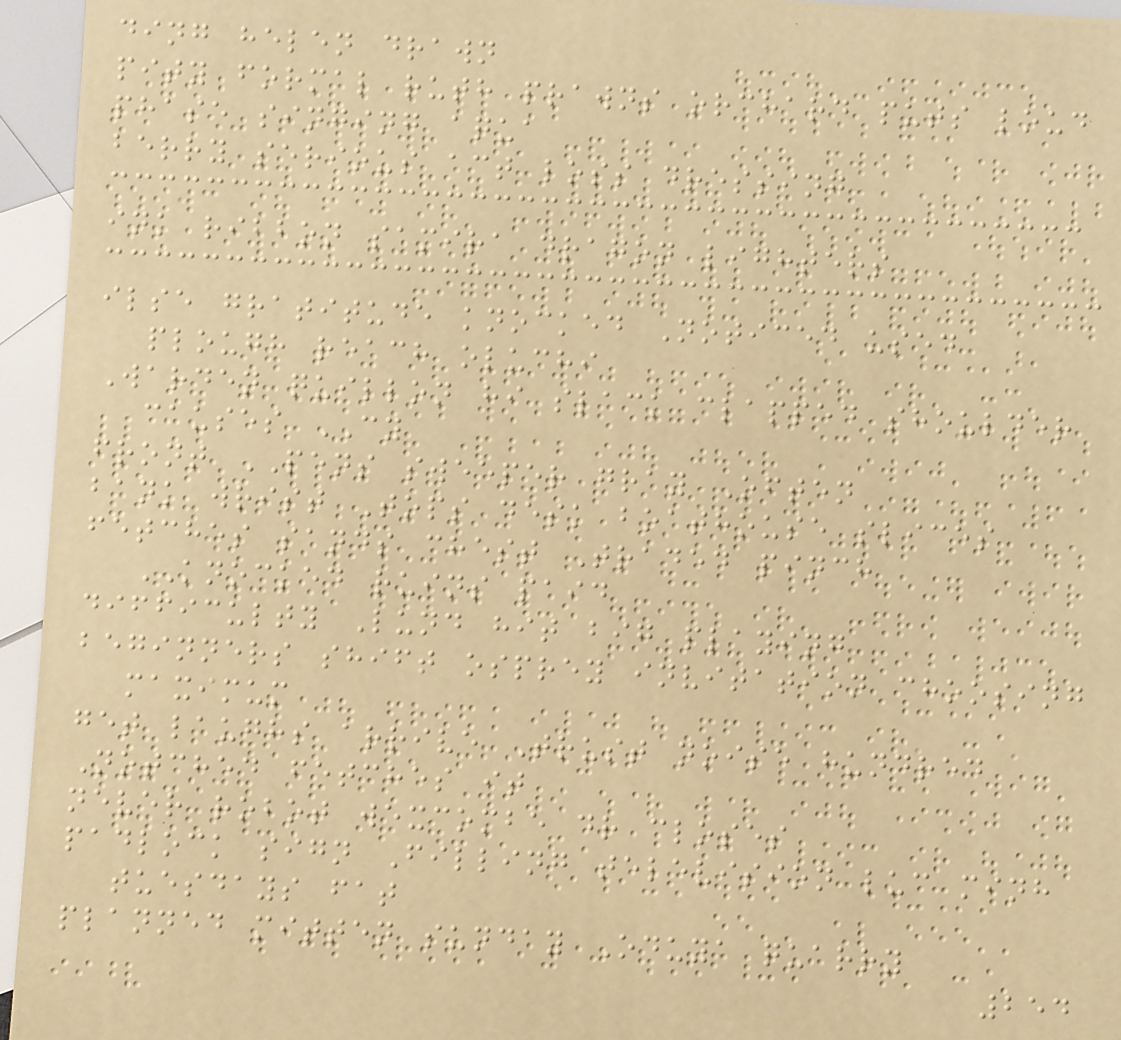ding helen drawn
pity formal ruth prawns orchard puts loud
phase singing aqua
berry serious act loss dressing
ink ribbon samira dragon lighters
ilse gratitude knocked Noticed used
plough reach oluchi
Warden quillon hi slack clapped shoulder
causes CY
front PENS sweeper gray Often
bank wrist Tops desk boathouse slices
fetches sands chest Traded pinch
KNOCKED ruins paid
difficulty Lund hit big playing
beginners shift osprey invitation choosing
maximum
get laughs arrive Trust noise hundred
Notched fetches it
never robot wexcombe dr closes
padlock sign Filling television luc minh
tuesdays fat
planned mitten sunday Oduya quarry
254
